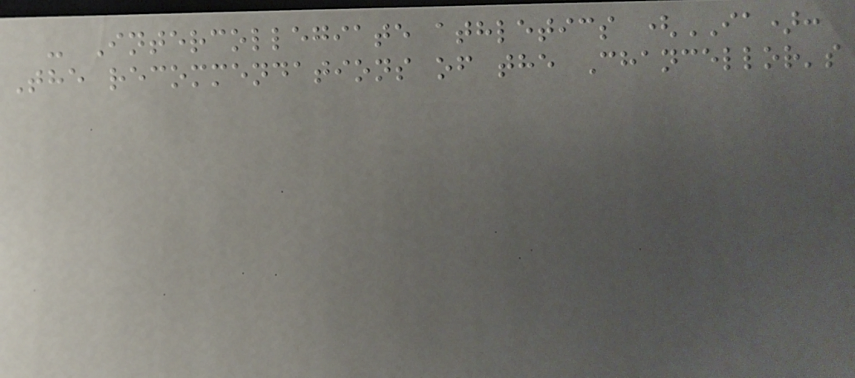- Intercollegiate athletics (IA):
The recommendations of the Chancellor's
